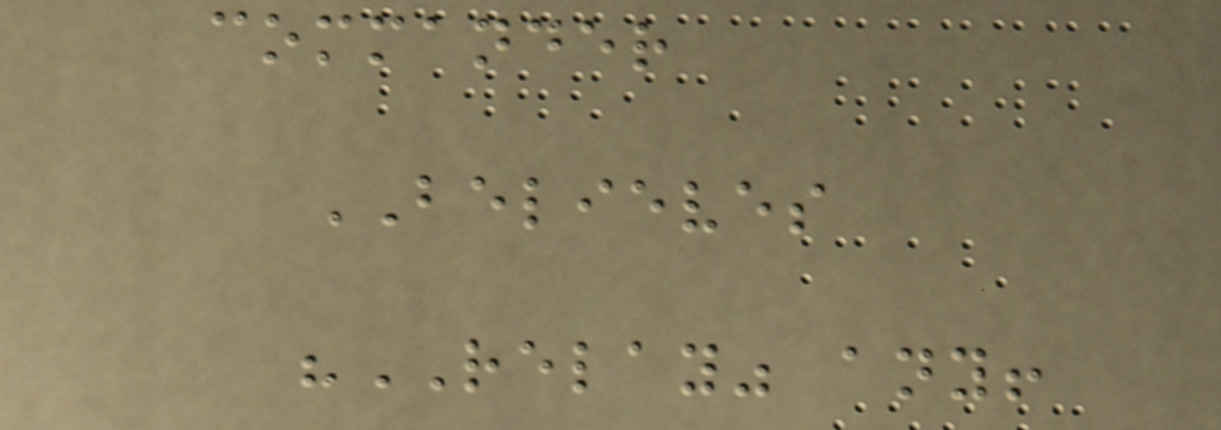commander
BELIEVES
"RELAY" any!
